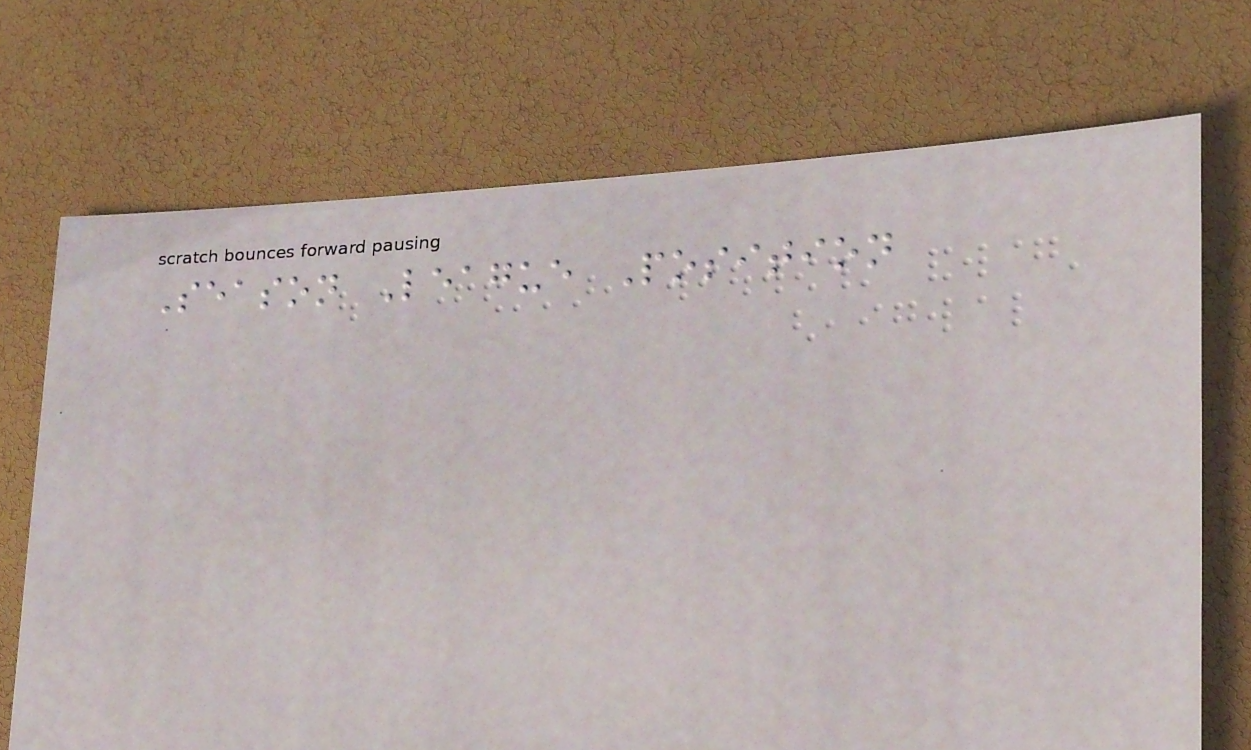Season League Position
